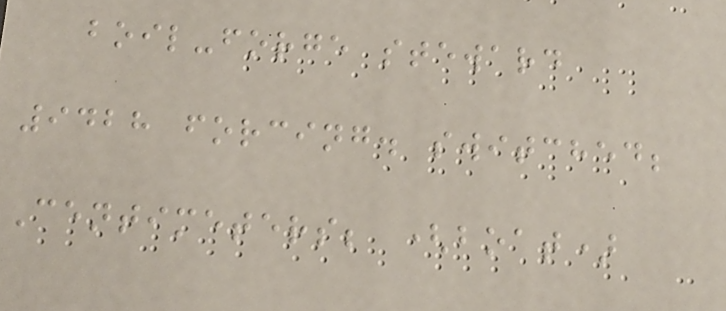boil-forge steward
9428 forcing. switched;
Centimeters; (boat)
